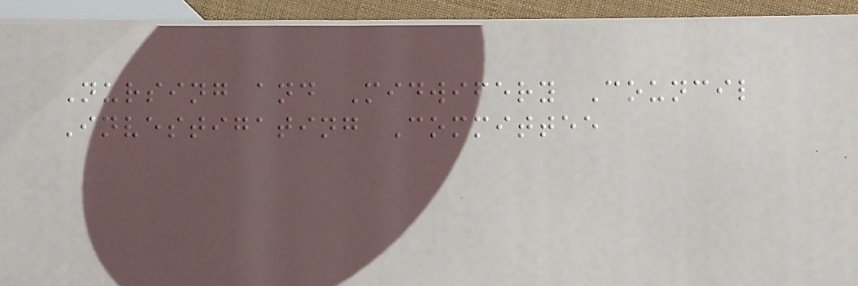Nursing and Midwifery Council
Investigating Committee
